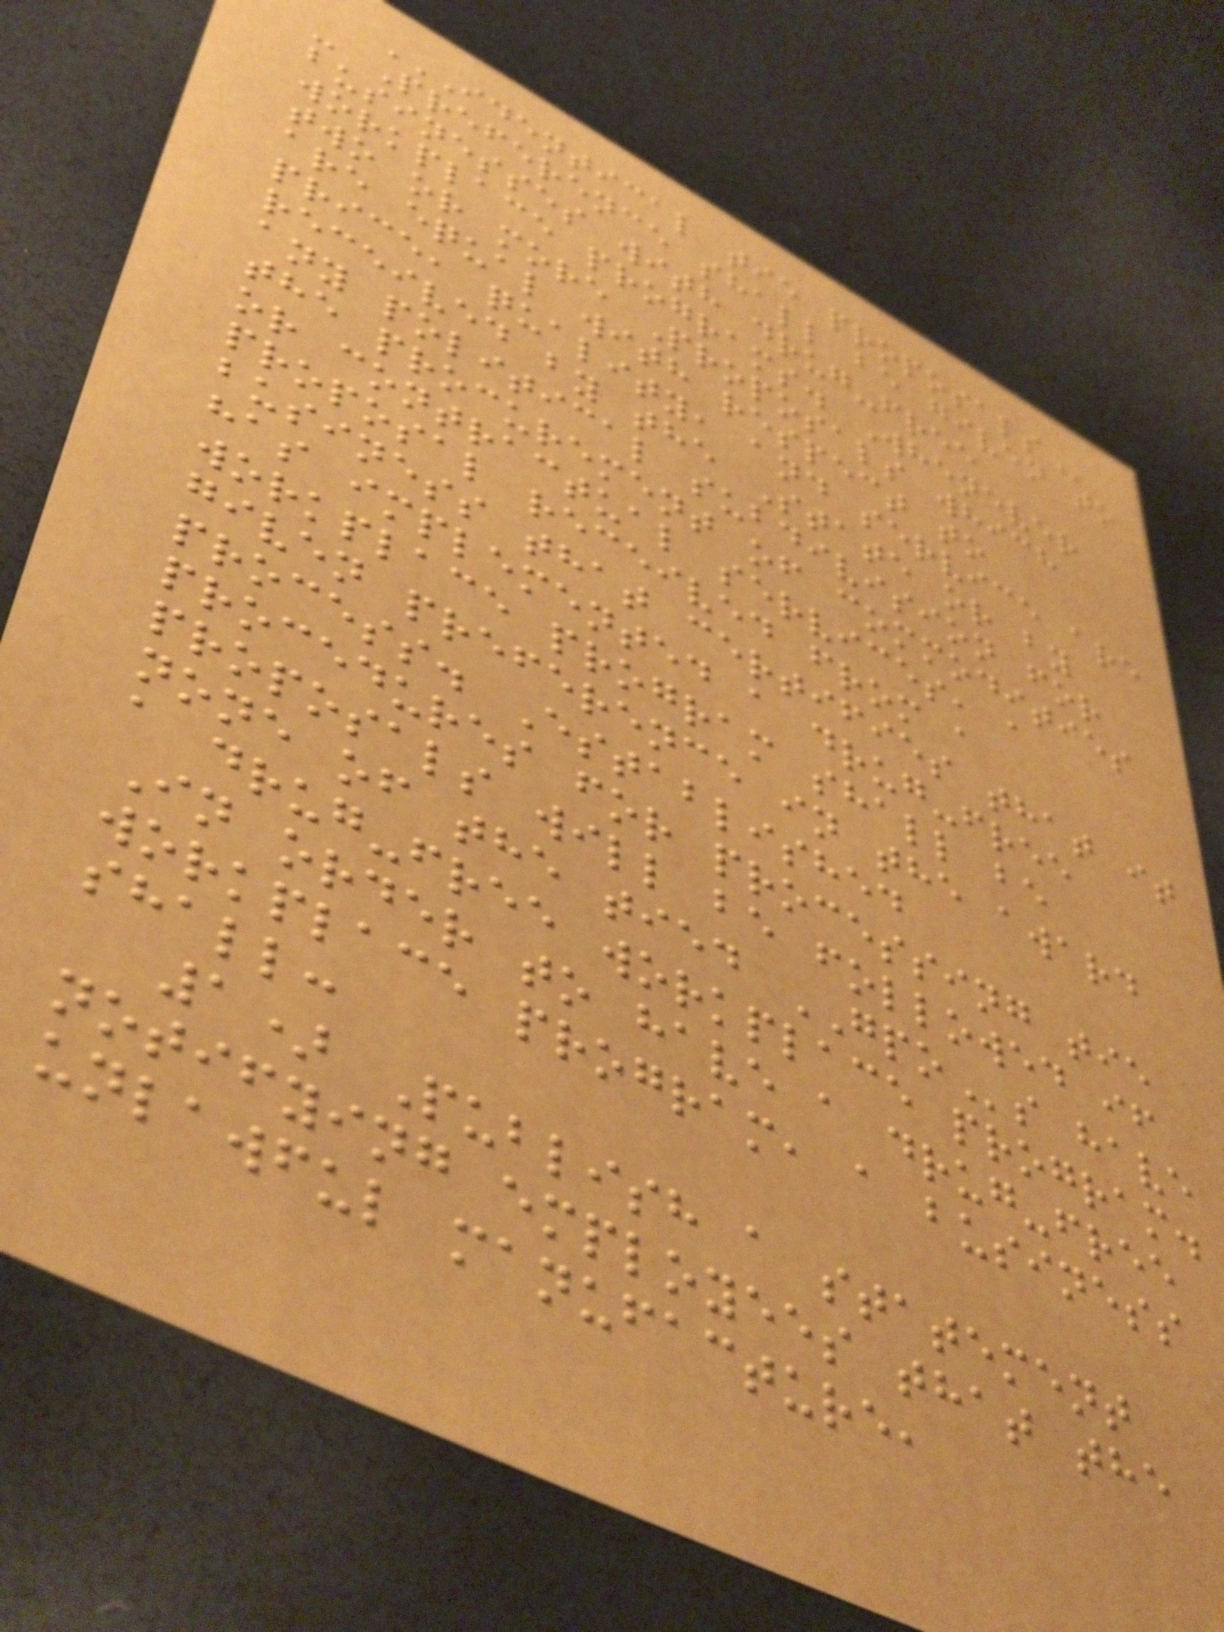IDENTICAL TIE PROPOSALS
- Preference shall be given to
businesses with drug-free
workplace programs. Whenever
two or more Proposals which
are equal with respect to
price, quality, and service are
received by the State or by
any political subdivision for
the procurement of commodities
or contractual services, a
proposal received from a
business that certifies that it
has implemented a drug-free
workplace program shall be
given preference in the award
process. Established
procedures for processing tie
proposals will be followed if
none of the tied GPOs have
a drug-free workplace program.
In order to have a drug-free
workplace program, a business
shall:
1) Publish a statement
notifying employees that the
unlawful manufacture,
